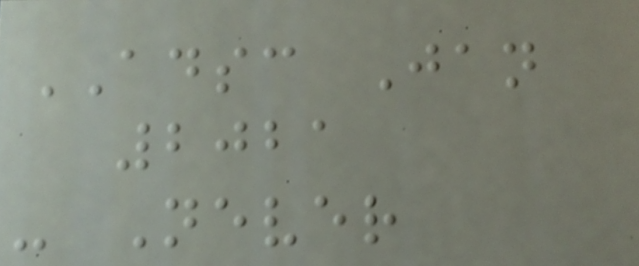ADSC Jan
2021
- Never
